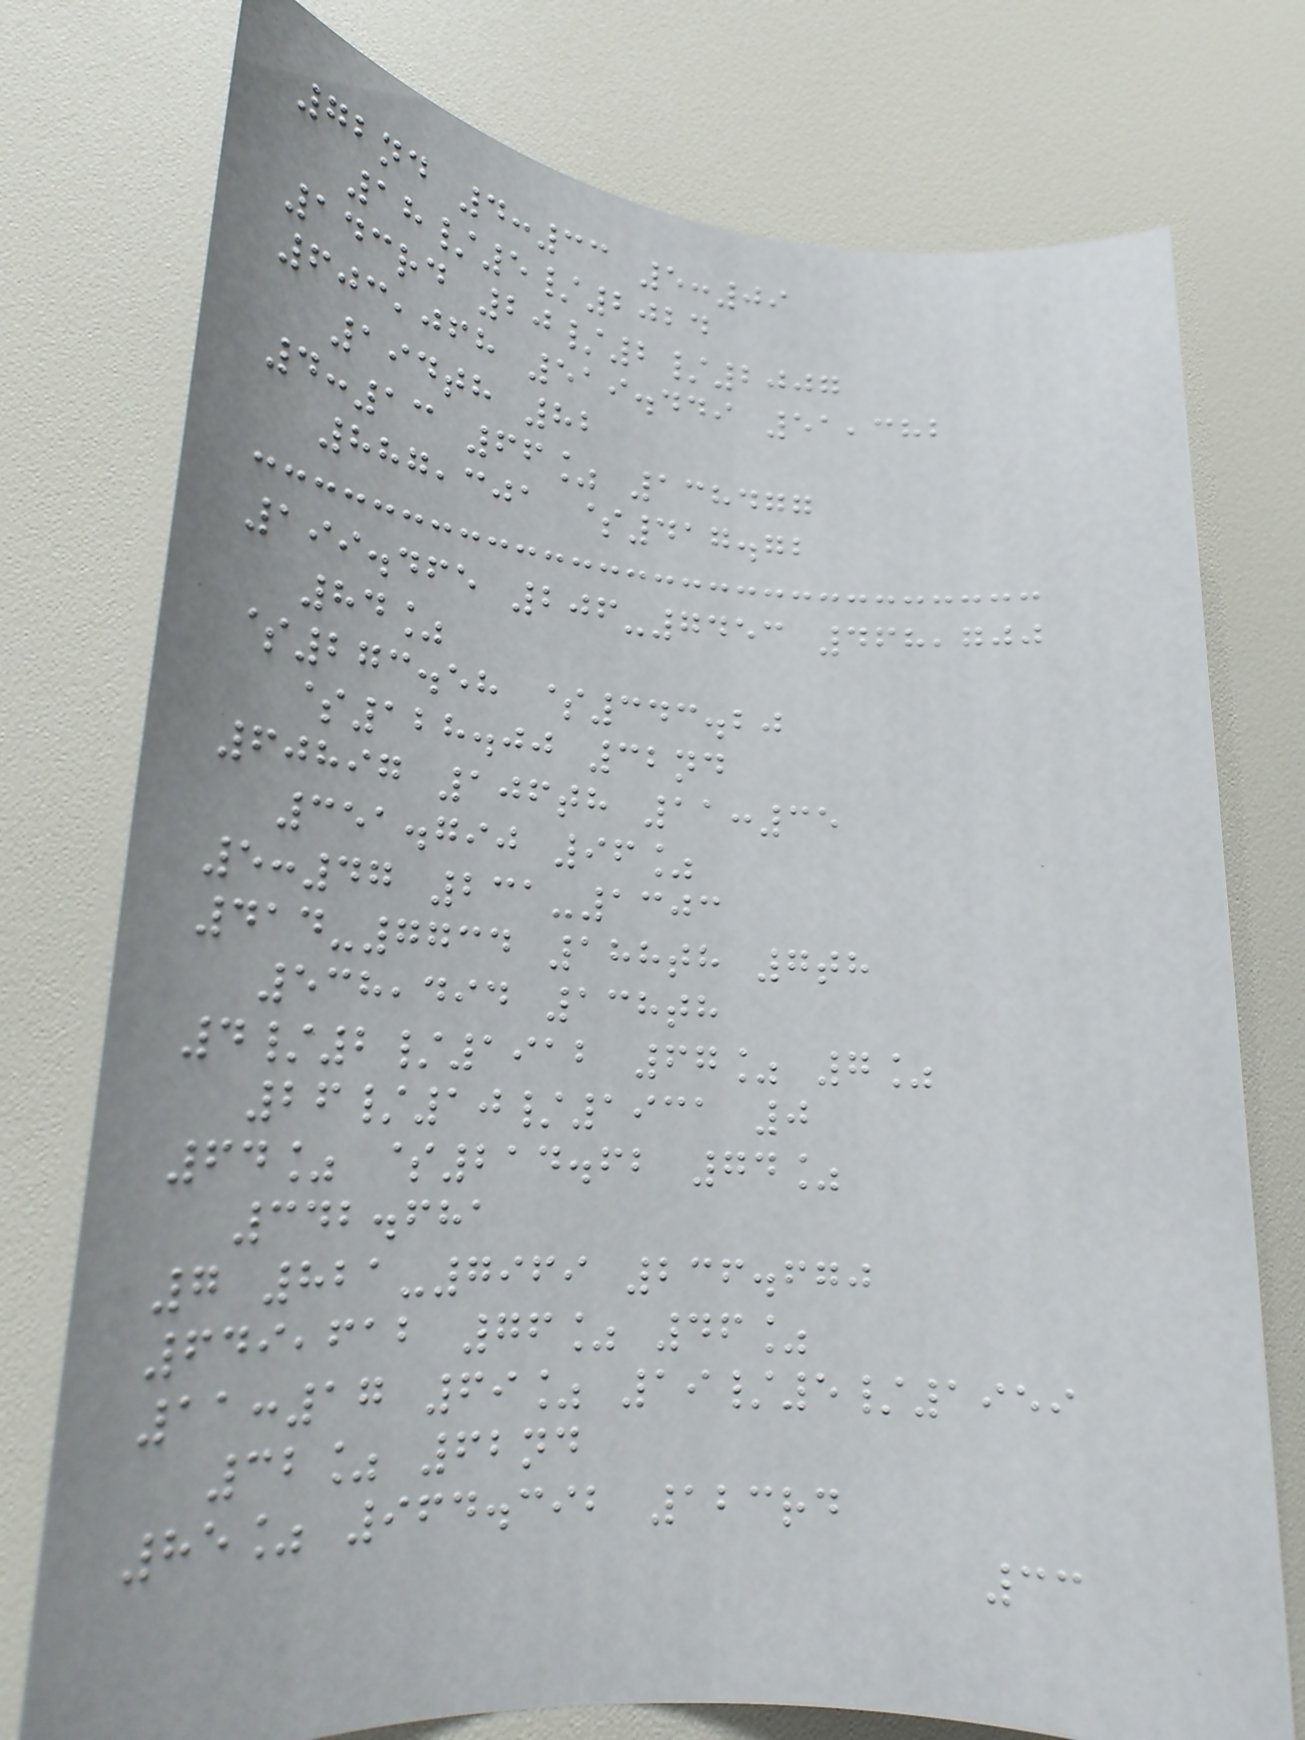72nd 4:33 5:09
18/5/2024
143rd 20/2/2007
603,068 519.449 51,382
194th 82
4:13 66% 138477
887,301 $417.72
199.465 206-7453 468,700
84%
$273.58 $343.20
$128.00 32nd
60897 106th 11:35
351.790 96%
5:47 231-1303
414-7734 188th 7th
538,494 138th
4/2/1912 67% 7%
26/10/1931 0
64% $214.62 74%
342.681
7 821-7969 236.670
649,612 76% 46%
11:17 69% 19/5/1959
32% 62nd
85% 964.392 123rd
33
